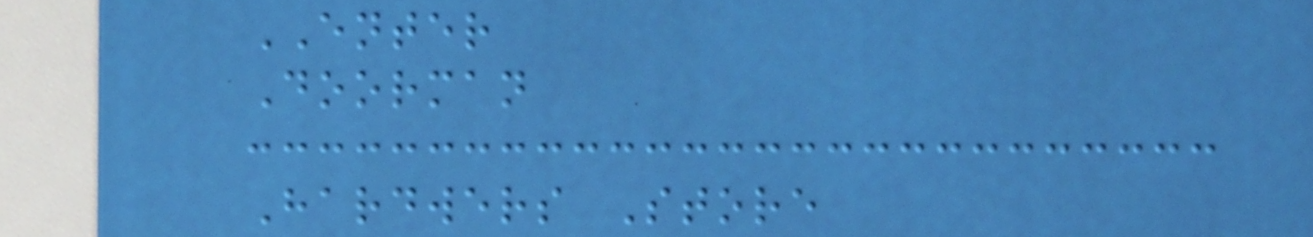ENTER
Doorman
Hardwers Store
